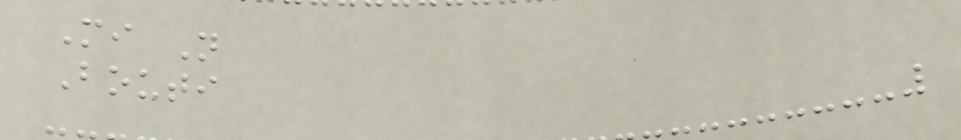Mi N
Bouti
